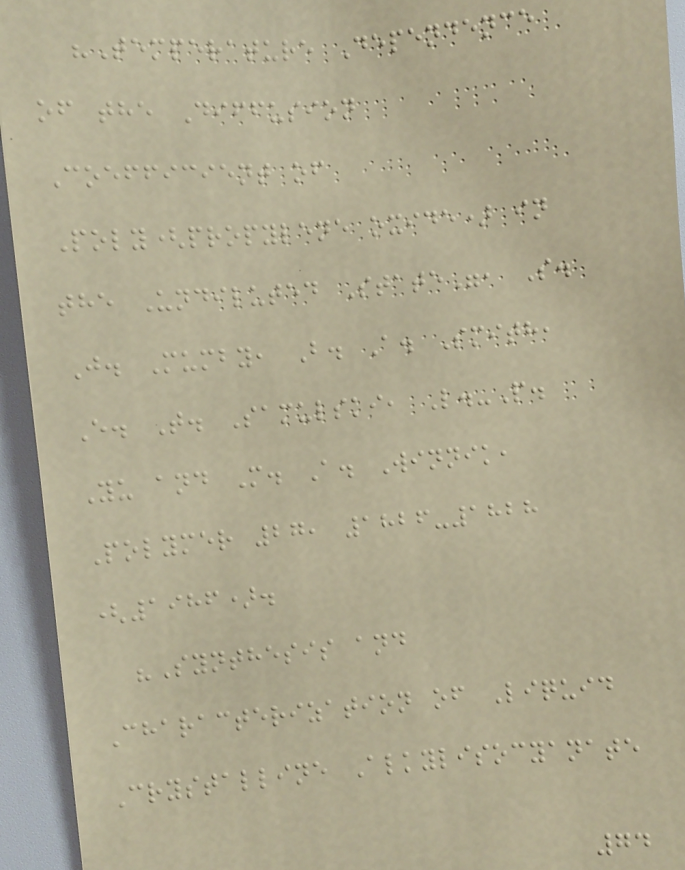"Temperature Dependence
of the Diffusion
Coefficient of
Poly(propylene oxide) in
the Undiluted State", S.
J. Mumby, B. A. Smith,
E. T. Samulski, L.-P.
Yu and M. A. Winnik,
Polymer 27, 1826-1828
(1986).
"Synthesis and
Characterization of Liquid
Crystalline Alkylisocyanate
74
